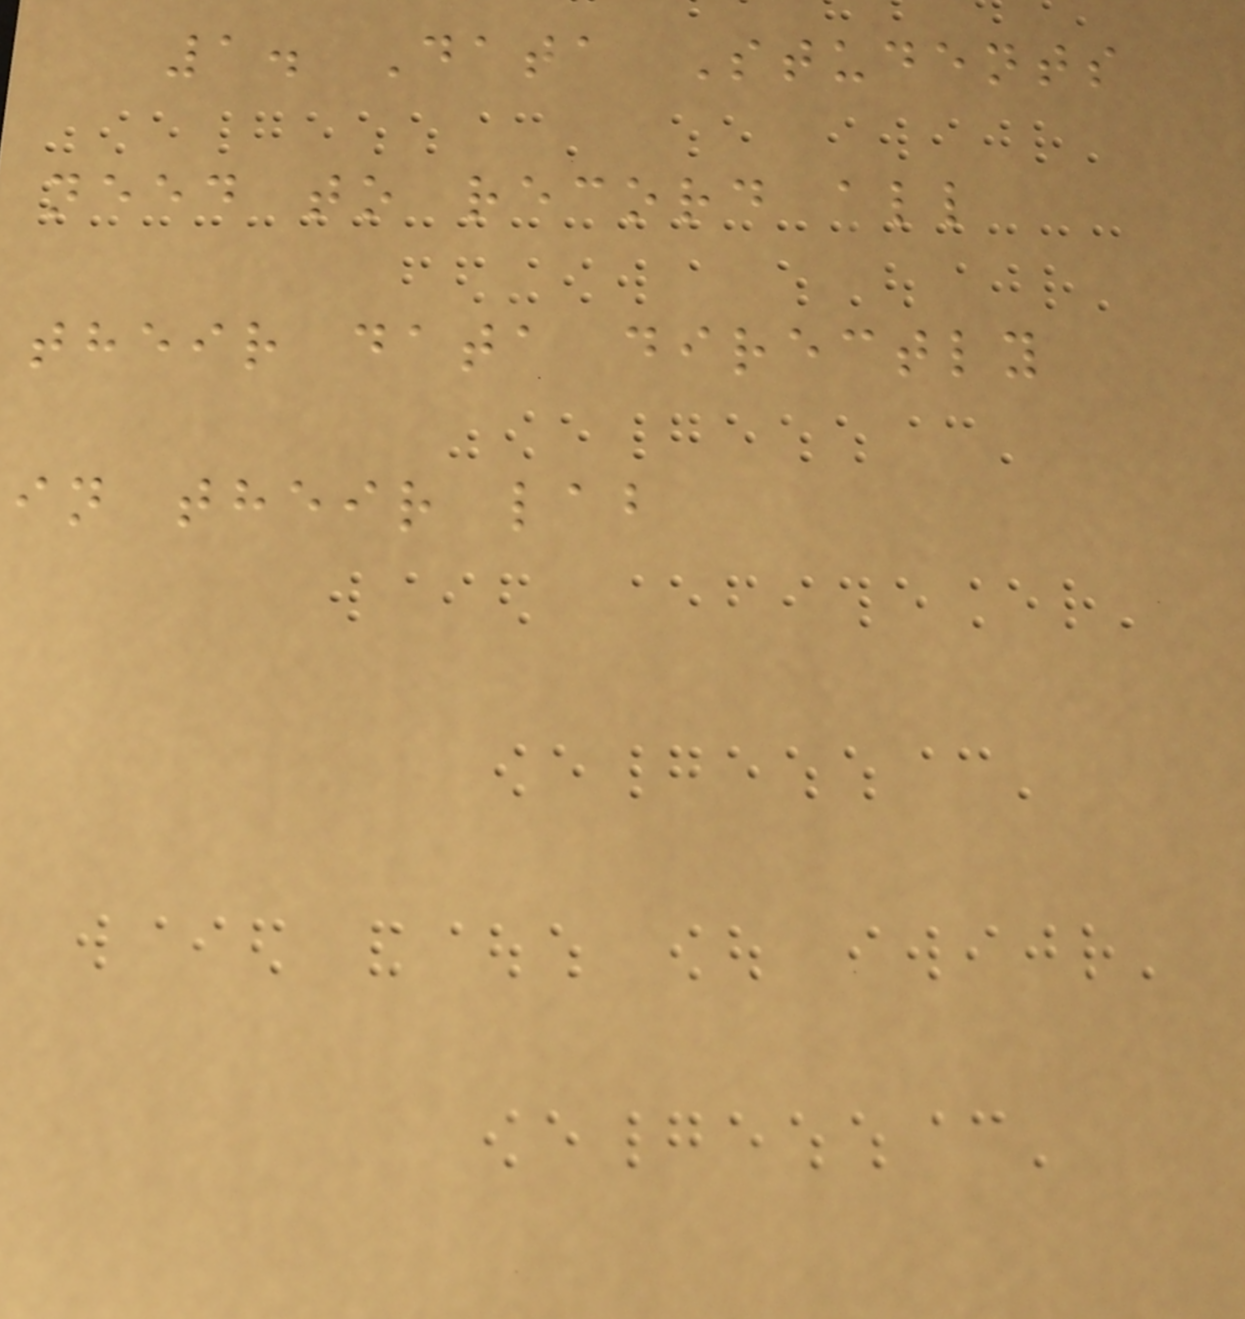1. Data Students
need to record all
their data directly
in their lab
